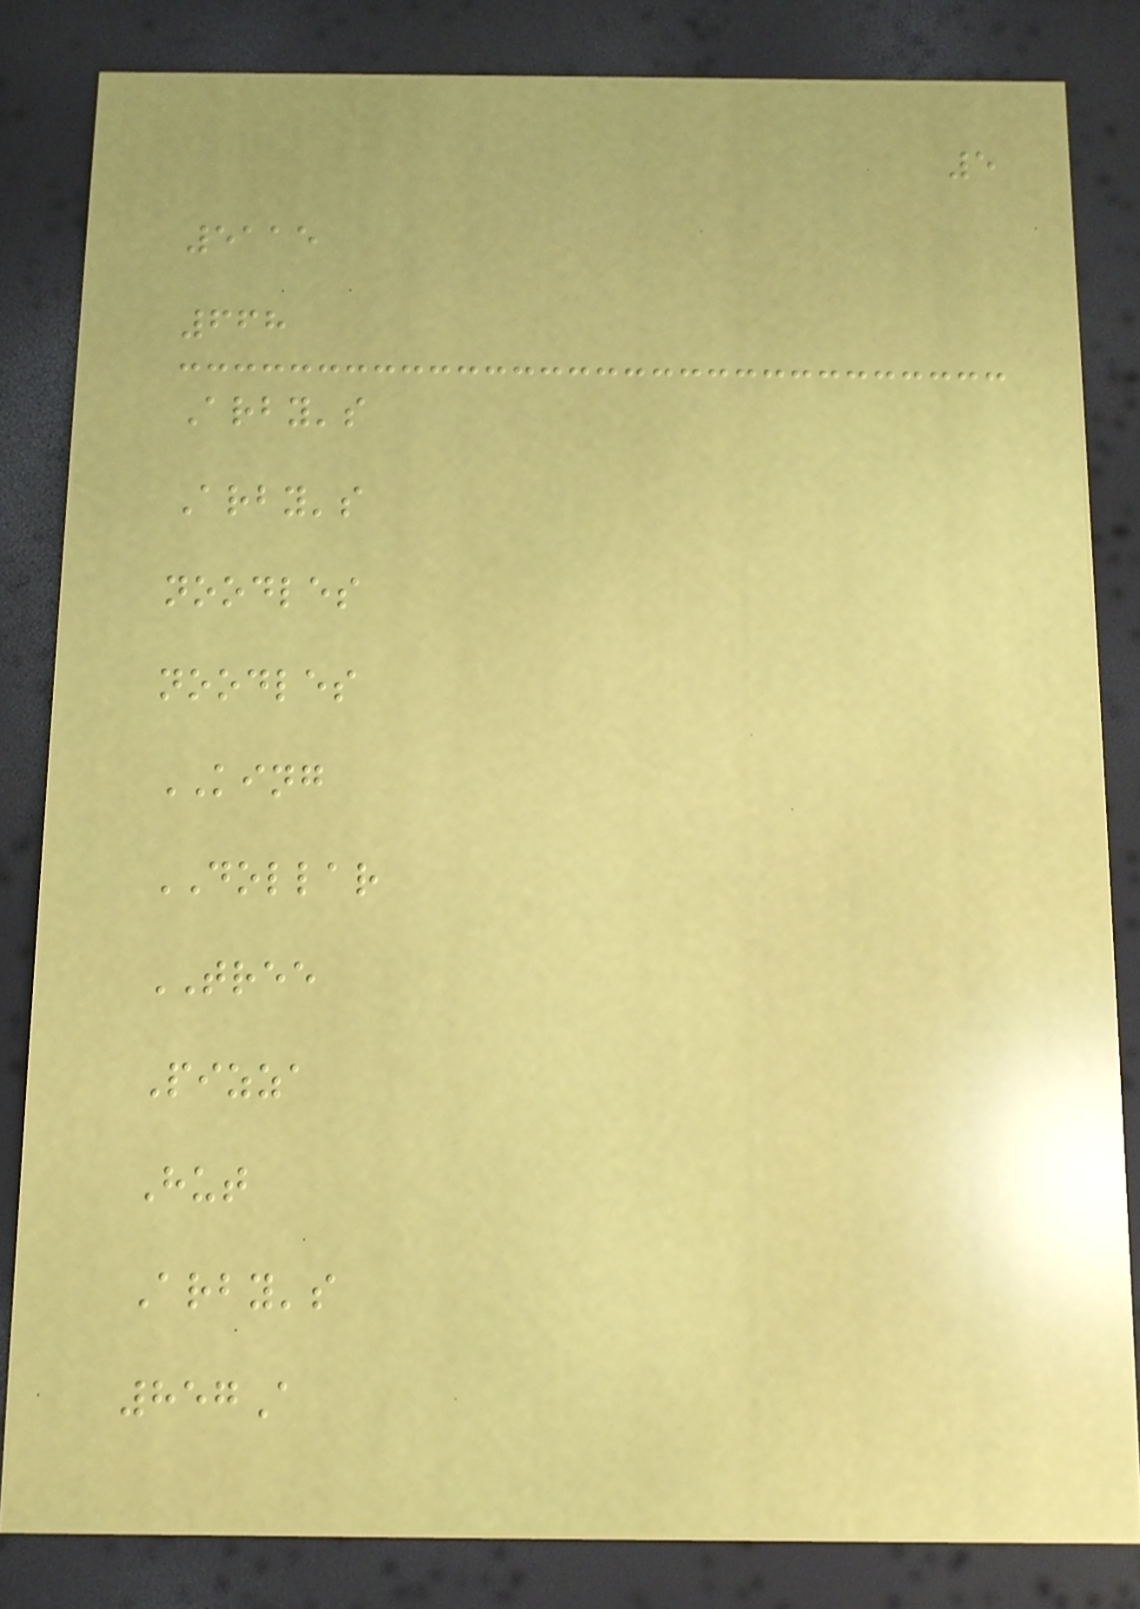5
5115
668
Arby's
Arby's
noodles
noodles
KING
DOLLAR
TREE
Pizza
Hut
Arby's
857A
